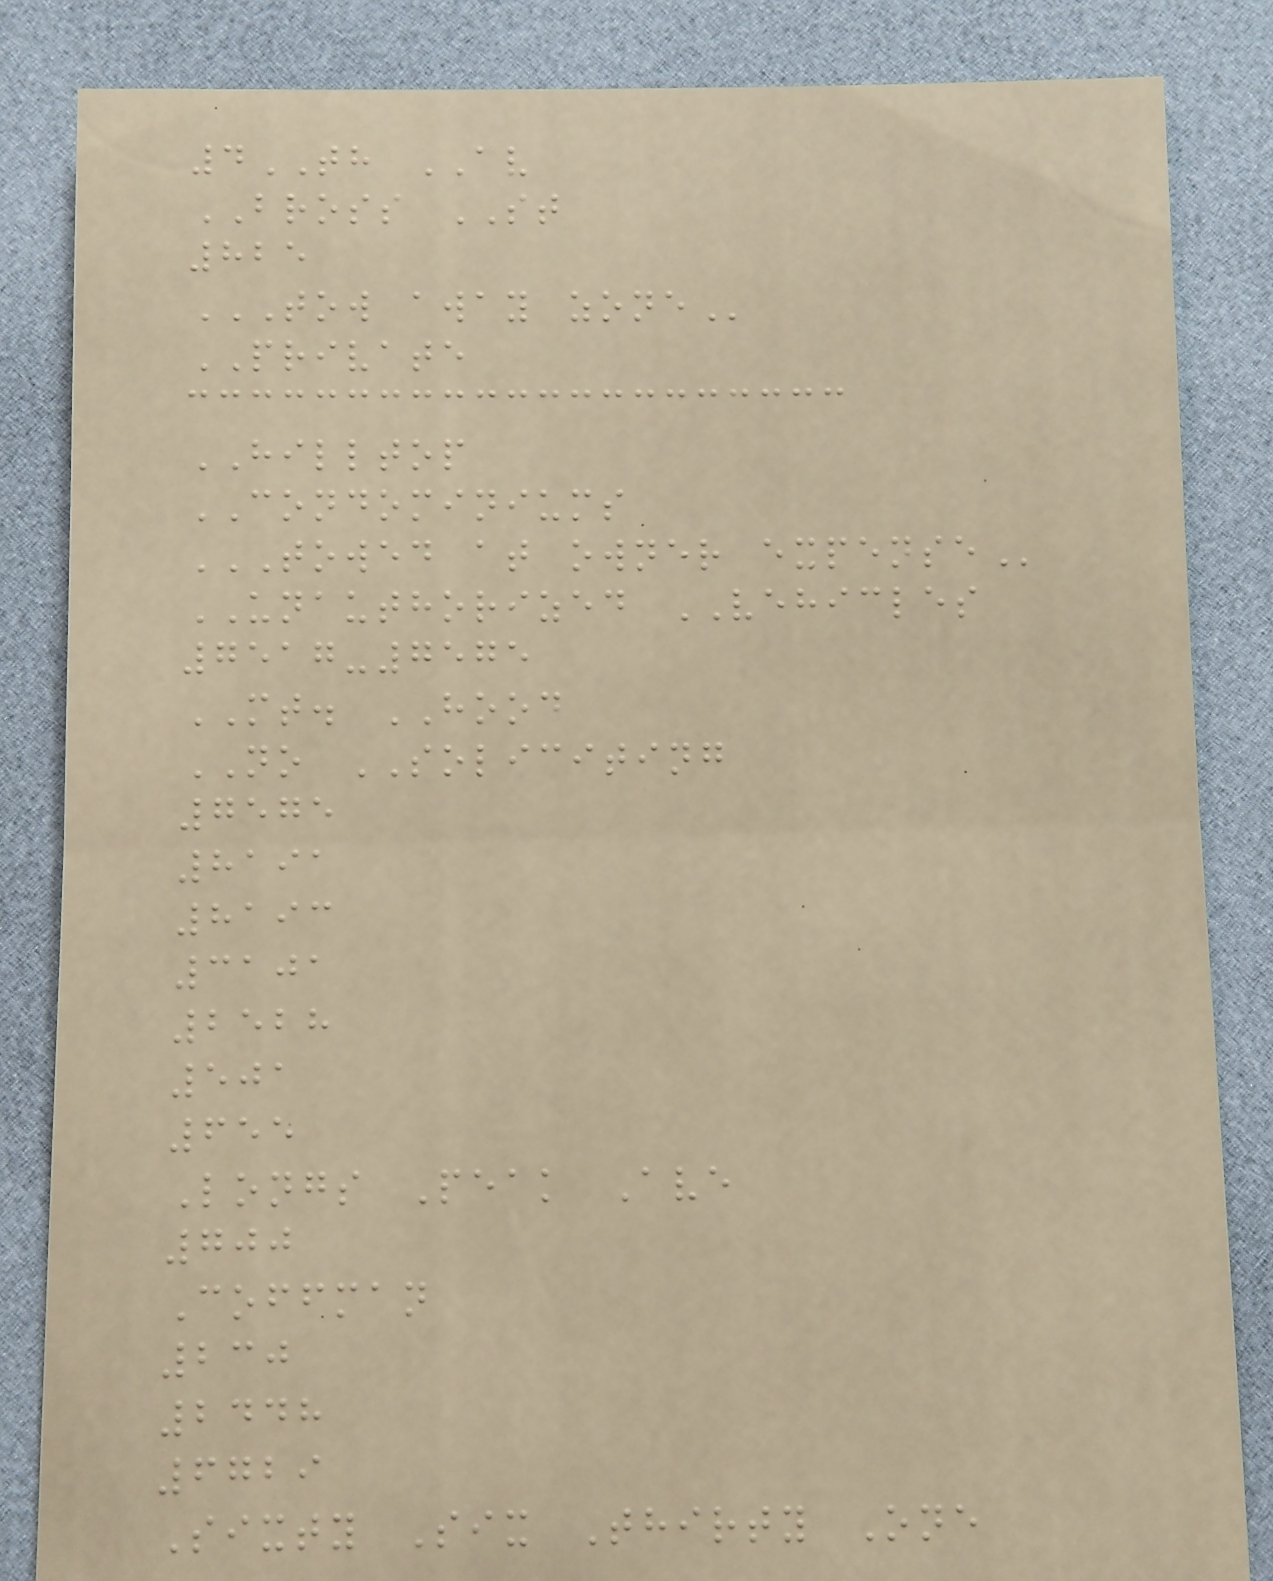4TH AV
BROSS ST
825
TOW AWAY ZONE
PRIVATE
HILLTOP
CONDOMINIUMS
TOWED AT OWNER EXPENSE
UNAUTHORIZED VEHICLES
7517-7575
MT. HOOD
NO SOLICITING
7575
8191
8193
3101
2528
501
655
Longs Peak Ave
700
Coffman
230
2448
6729
Sixty Six Thirty One
